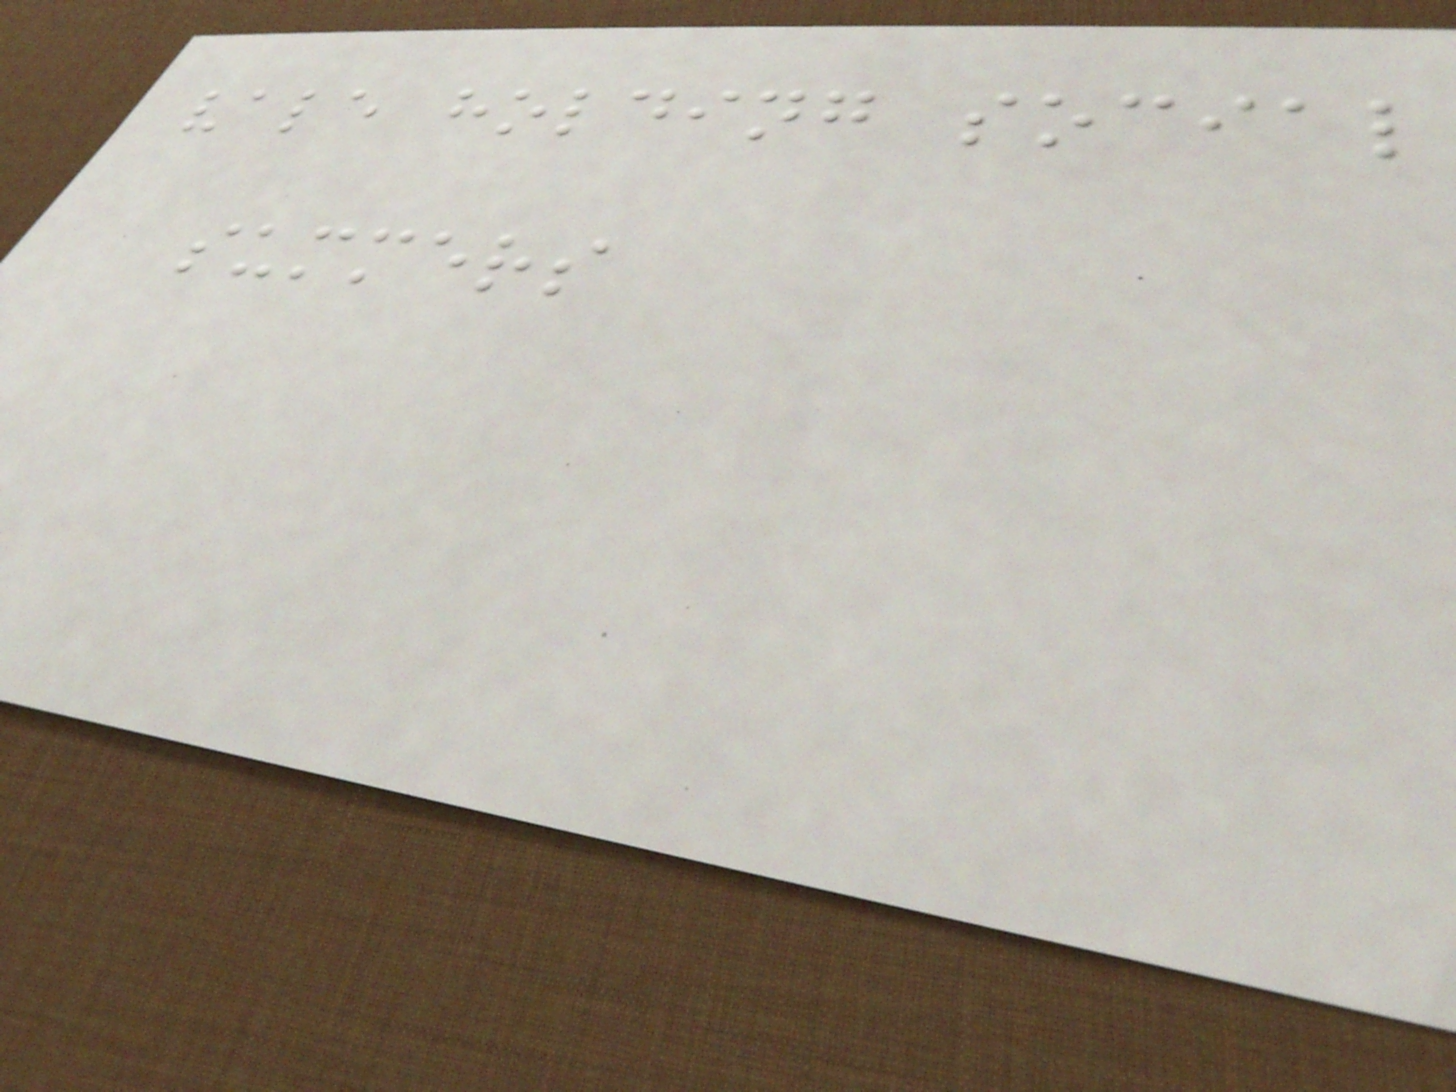vale holding social
summers
